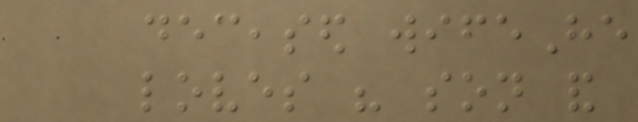deceased wifeHe
loves his son and
